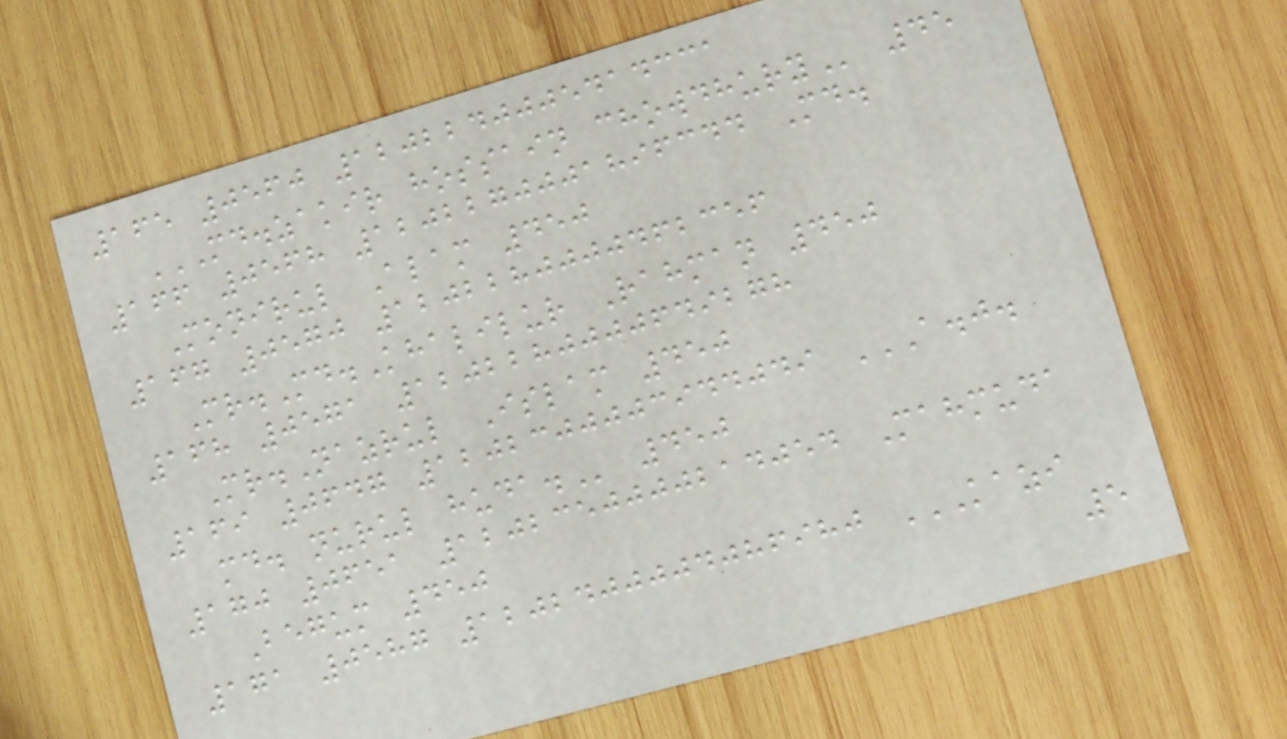165 0560 1202240005414331
MD.ZAKIR HOSSAIN CHOWDHURY 45
166 0568 1202270001896344 Md.
Monirul Alam 450
167 0570 1202280000462356
Mr.Md.Khalilur Rahman 450
168 0571 1202280000649278
Mr.Nazrul Islam 450
169 0647 1202300003944049 A.J.
MD. NURUL HUDA. 450
170 0651 1202350000214054 Mahmuda
Begum 450
171 0587 1202400004086980 KAZI
5
